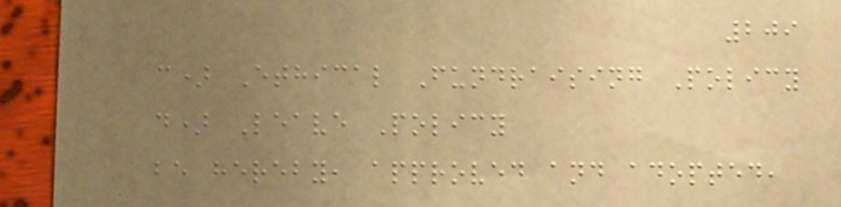209
c) Ethical Fundraising Policy
d) Leave Policy
be hereby, approved and adopted,
